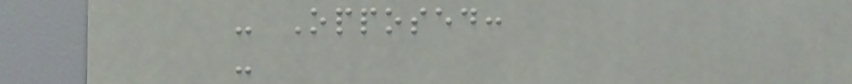- Opposed:
-
